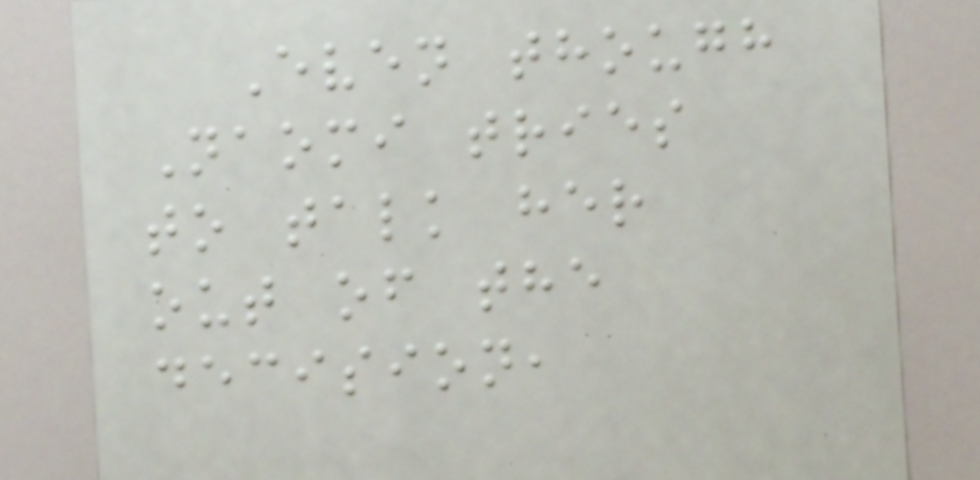Even though
Naomi tries
to talk her
out of the
decision,
